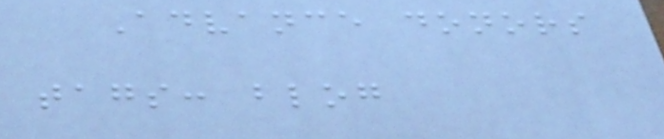Advance donors
tags: blog
